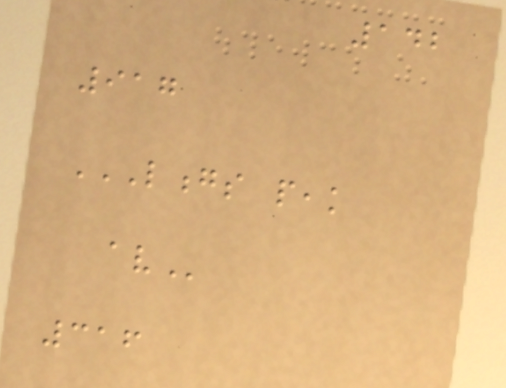142
917
LONGS PEAK
AV
316
